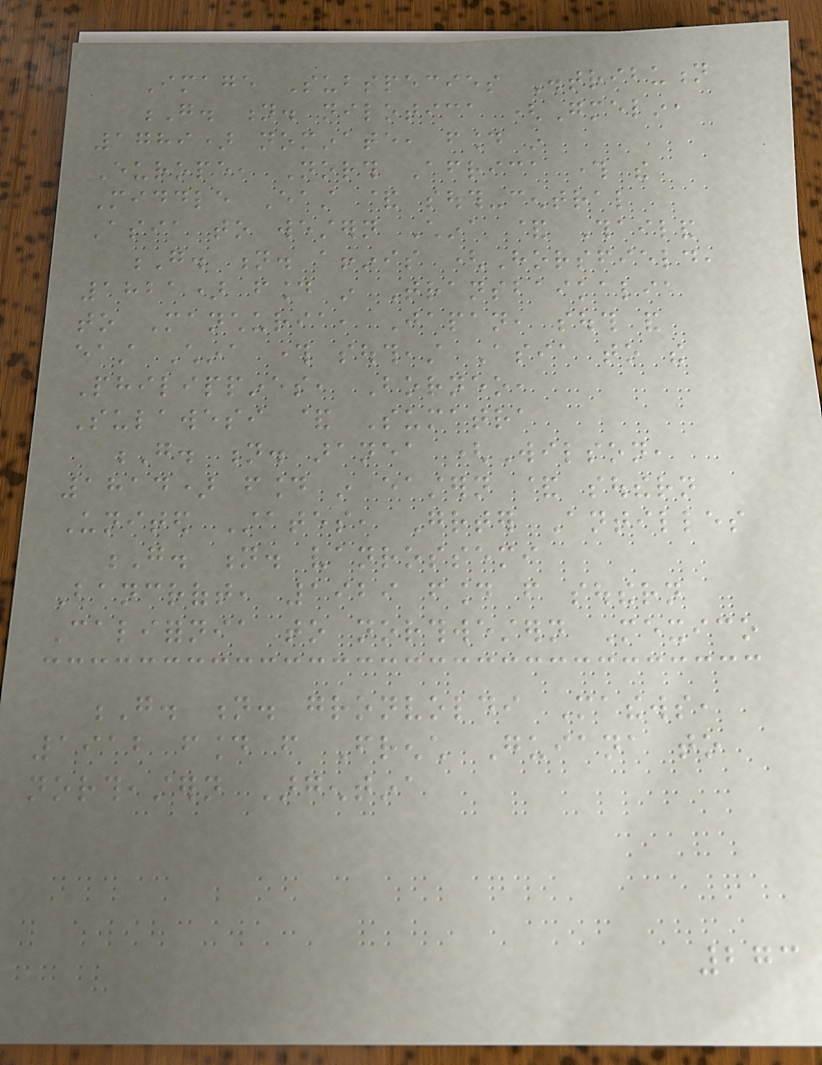Image Subspecies Distribution
G. n. nilotica (Gmelin,
1789) nominate, found in
Europe, North Africa through the
Middle East & south-central
Asia to western China & Thailand
G. n. affinis (Horsfield,
1821) found in Transbaikalia
to Manchuria, Japan, south and
east China through southeast Asia to the
Philippines, Borneo,
Sulawesi & Sumatra
G. n. aranea (Wilson,
1814) found in eastern & southern
United States, Greater Antilles
G. n. vanrossemi
Bancroft, 1929 found from southern
California to northwestern Mexico
G. n. gronvoldi Mathews,
1912 found from French Guiana to
northeastern Argentina
273
